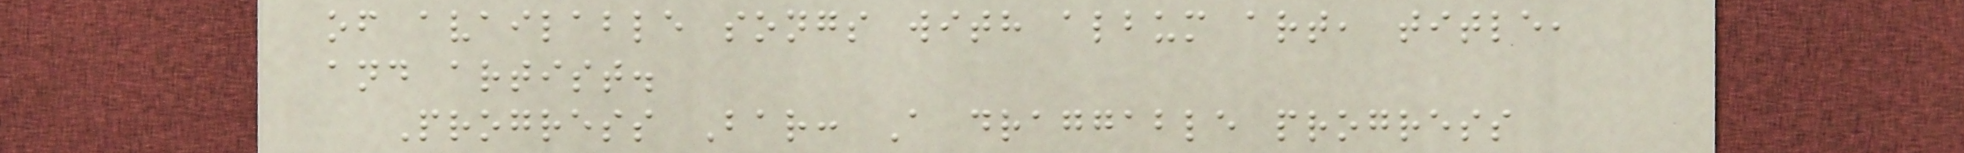of available songs with album art, title,
and artist.
Progress Bar: A draggable progress
